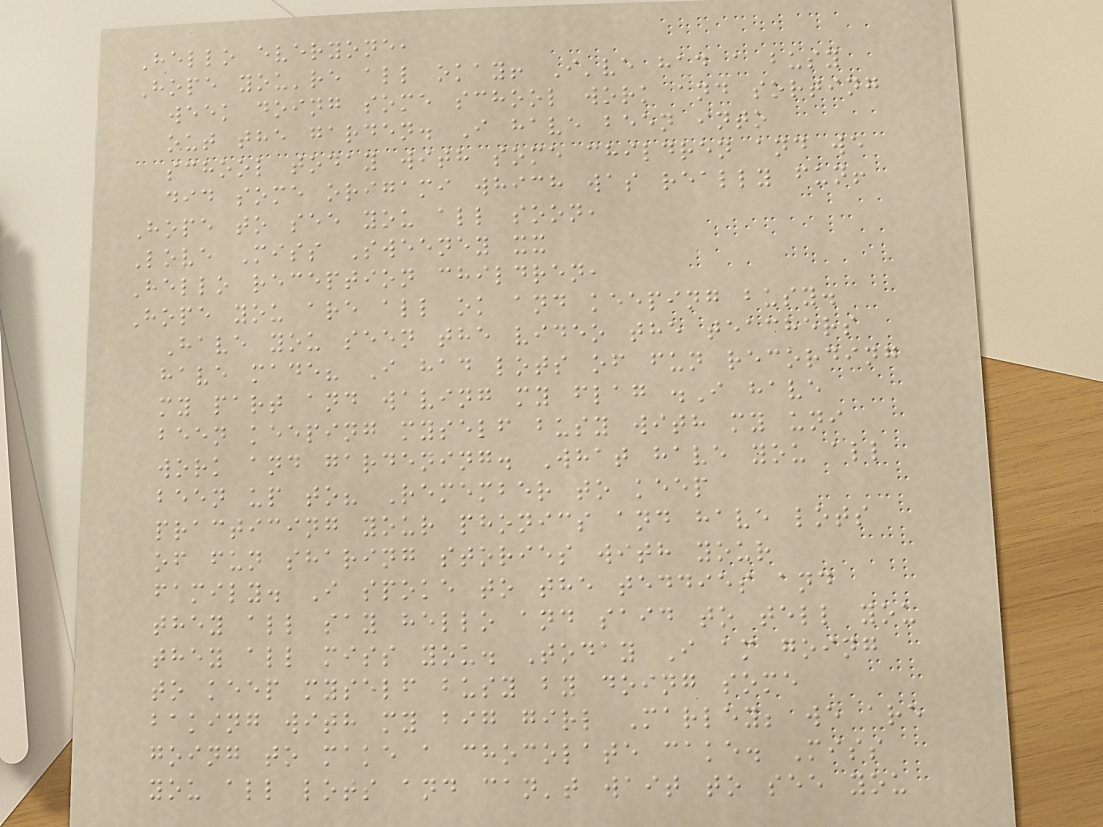Hello everyone,
Hope you're all okay! I've had a busy
week doing some school work and sorting
out the garden. I have been into
school today with some children and we
did some origami which was really fun!
Hope to see you all soon,
Love Miss Sweeney xx
Hello reception children,
Hope you are all ok and keeping busy.
Have you seen the video the teachers
have made? I had lots of fun recording
my part and waving my flag .I have
been keeping myself busy with my uni
work and gardening. What have you all
been up to? Remember to keep
practicing your phonics and have lots
of fun sharing stories with your
family. I spoke to the teddies and
they all say hello and said to tell you
they all miss you. Today I am going
to keep myself busy by doing some
baking with my big girl Marley; we are
going to make a chocolate cake. Miss
you all lots and can't wait to see you
